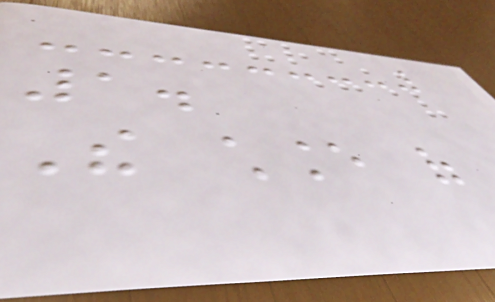1.
The chance of
